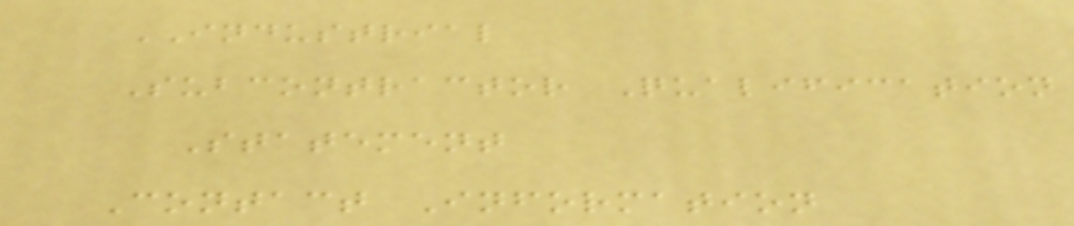INDUSTRIAL
Subcontractor Qualification
Statement
Contact Information
